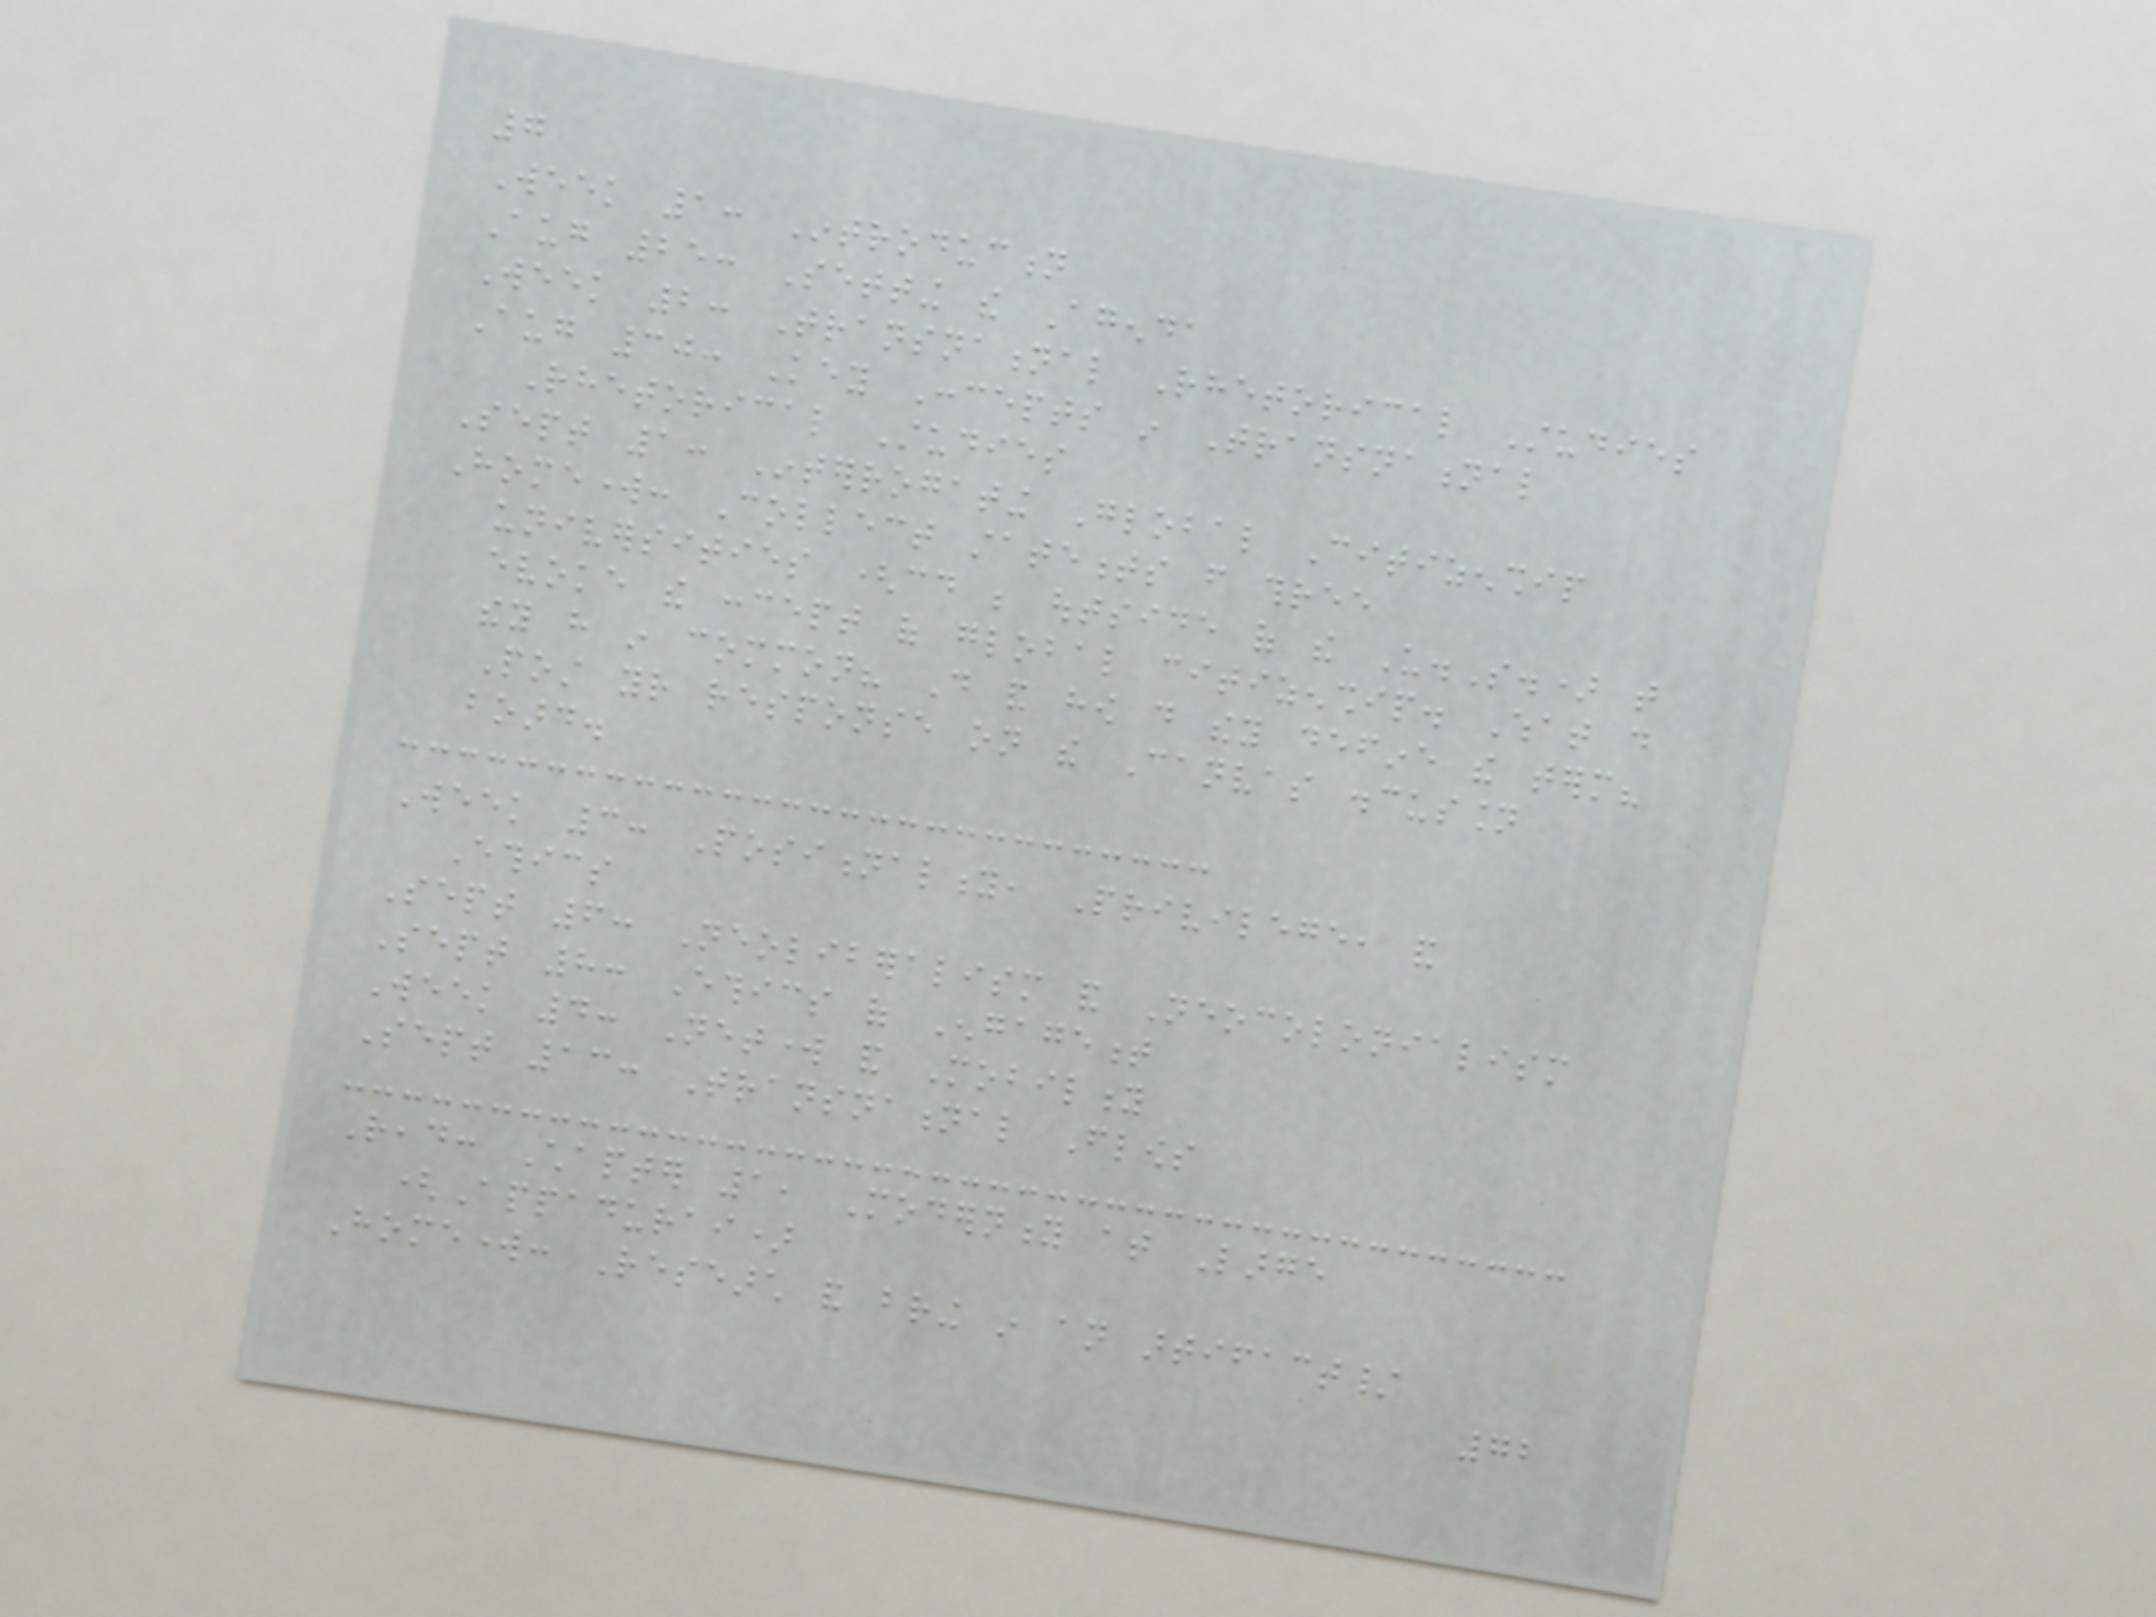7
Week 1: Introduction
Aug 25: Setting the Agenda
Week 2: Transnational Rhetorical Studies
Aug 30: Key Concepts in Transnational
Rhetorical Studies
Sept 1: Interrogating Global Citizenship
Homework: Collect statements from three
universities (could be outside of the U.S.) that
evoke the concept of global citizenship. What do
they have in common? Do and how do they define the term?
Post your response on the Canvas discussion
board.
Week 3: Positionality, Privilege, and
Ethics
Sept 6: Neoliberalism and Neocolonialism
Sept 8: Ethics of Engagement
Week 4: Network and Mobility
Sept 13: Transnational Flows
Read: Chapter 1, Modernity at Large
(Appadurai)
Homework: Research and bring in an artifact/
72
